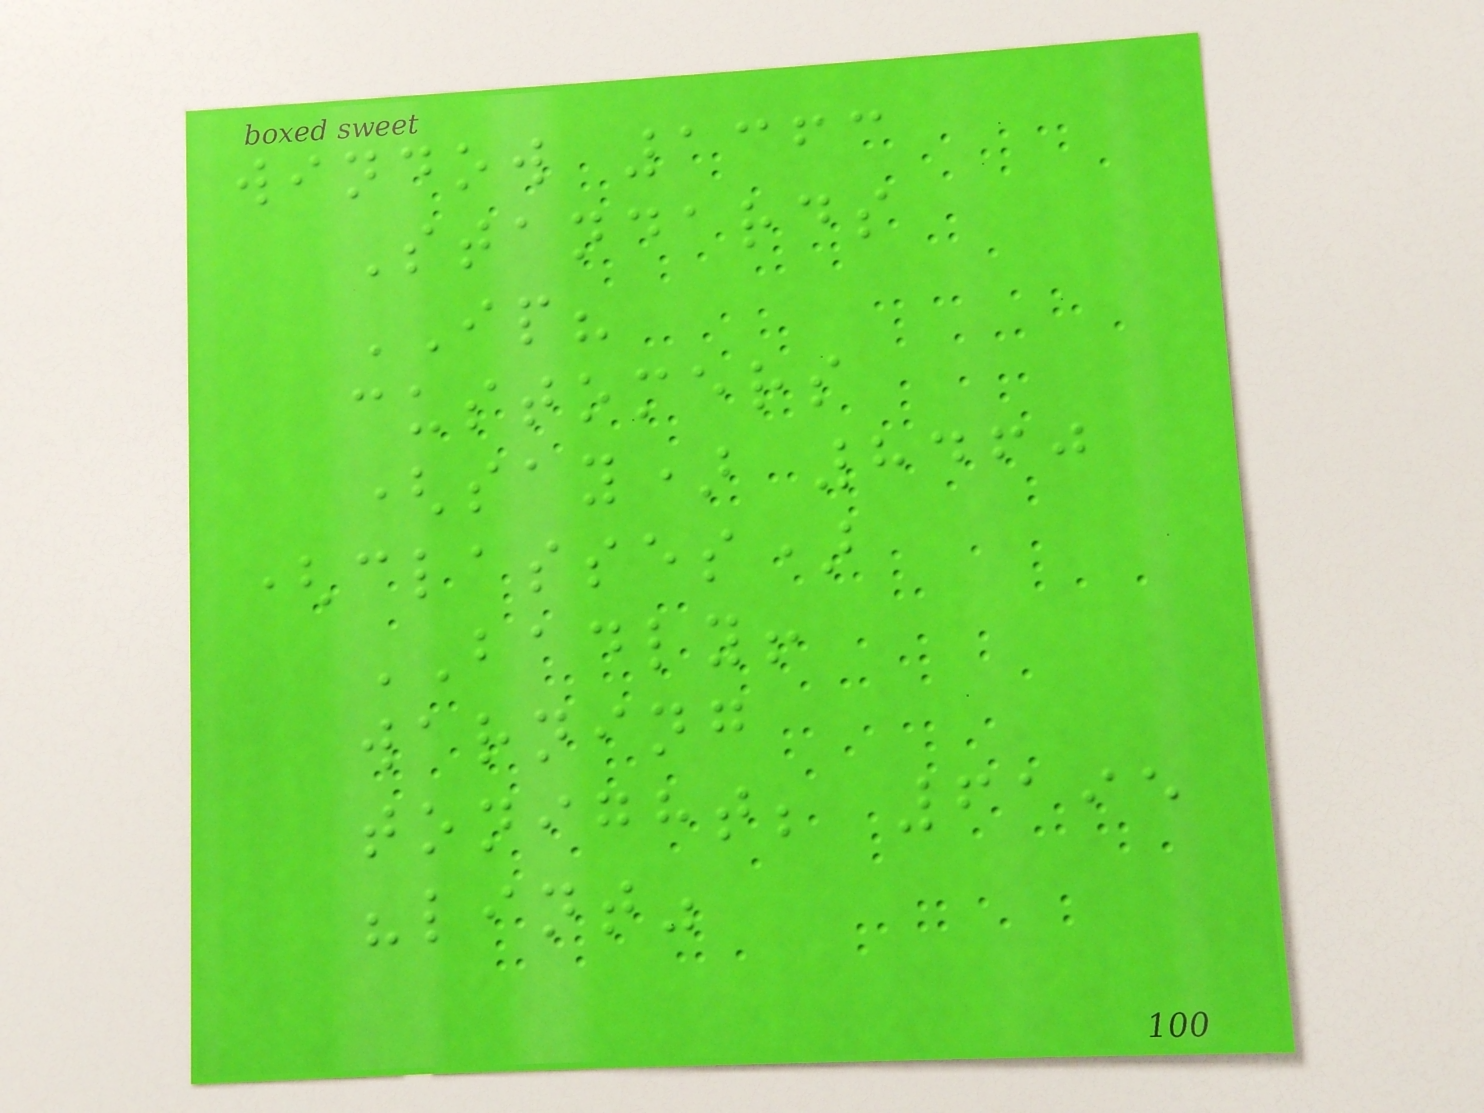window 1363
Standards
IP?
customers
(say) 8460
(classes)
BADLY!
warning
tonight; 6195
"lint"
